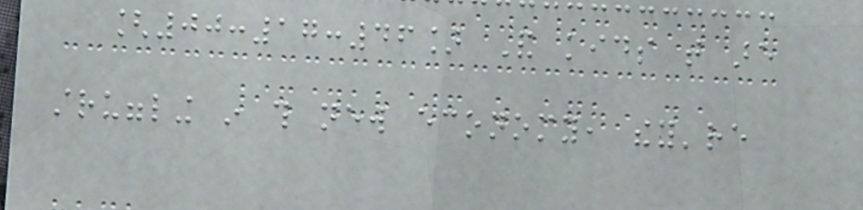[00:17:46] And kids that are
struggling in this new economy, they're
